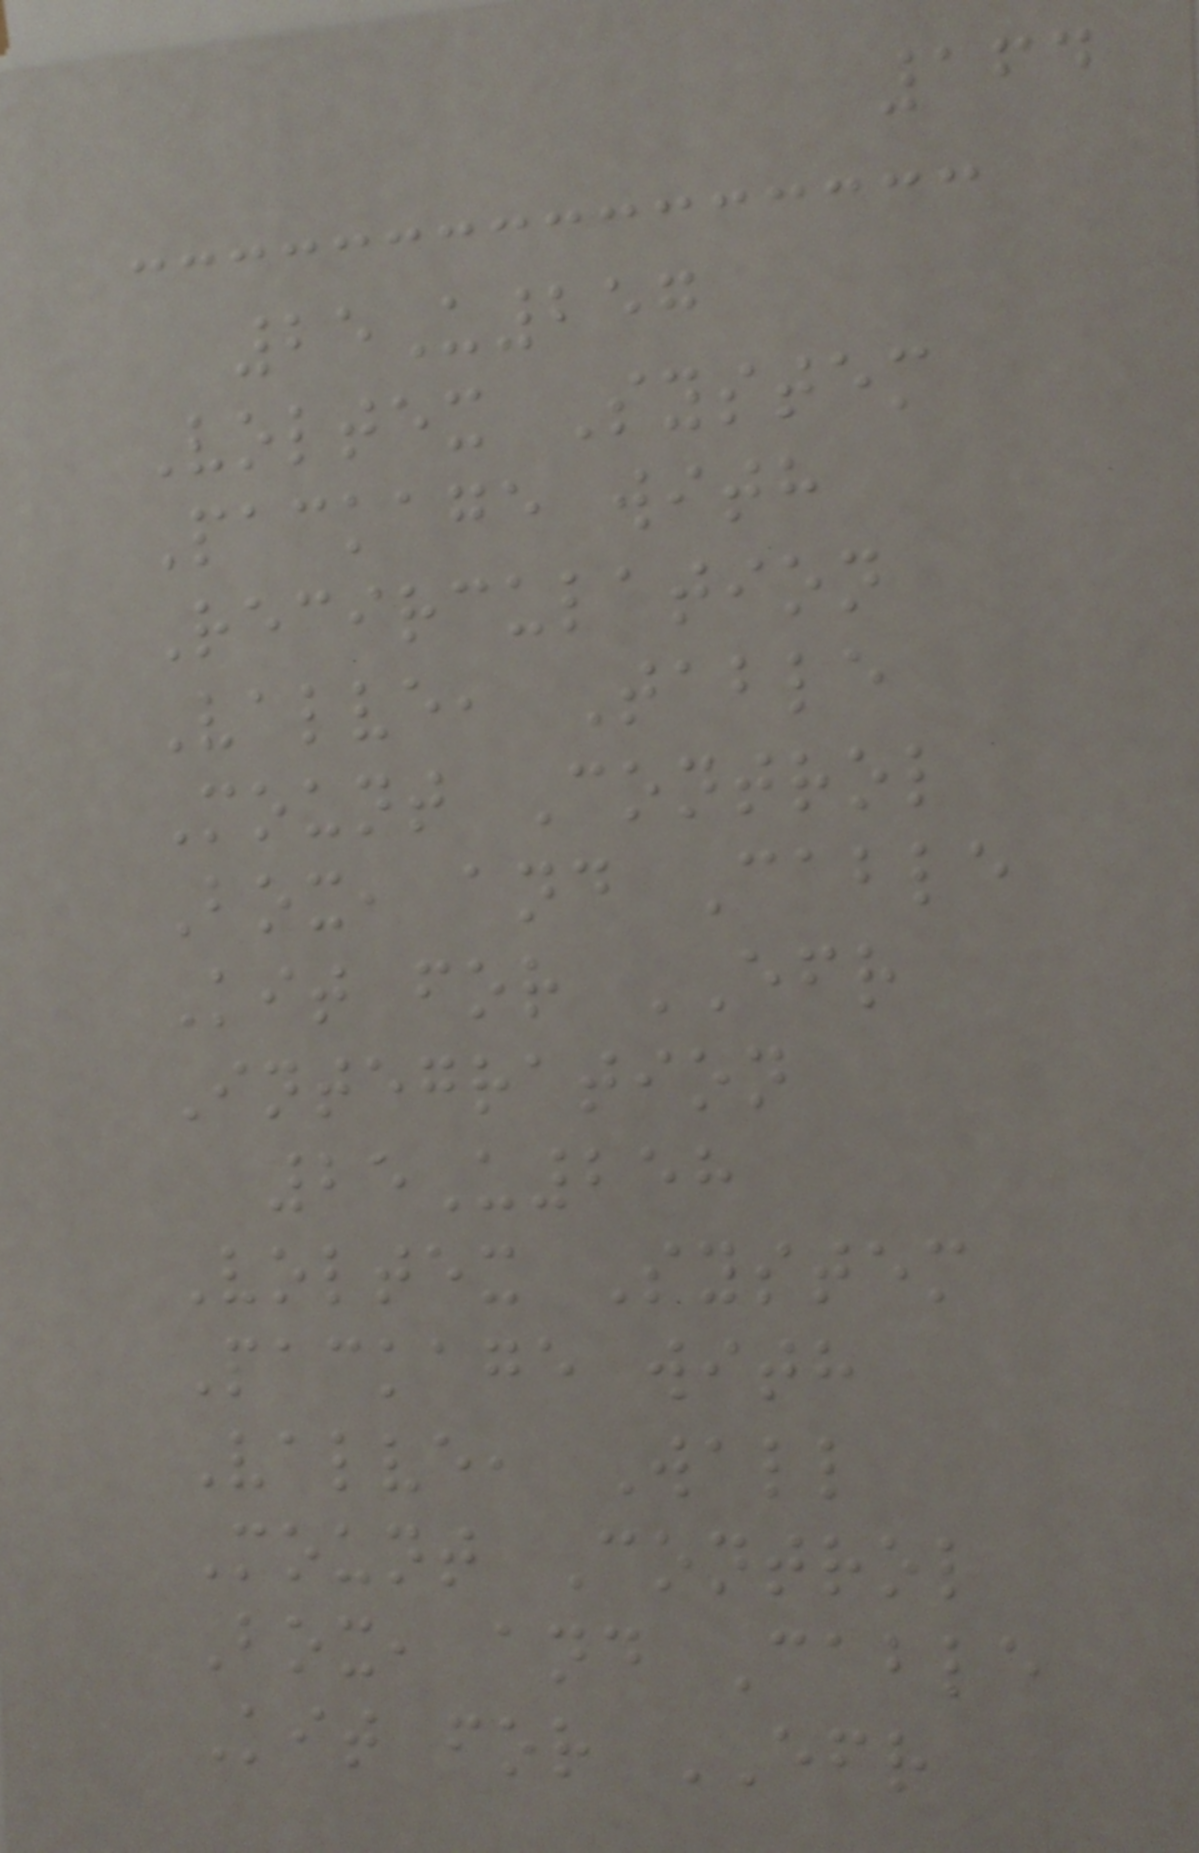164
25U257
Voltex System
Package with
Recirculation
Valve, Table
Mount Control
Box, and Cable
Kit for EFR
Integration
25U258
Voltex System
Package with
Valve, Wall
Mount Control
Box, and Cable
Kit for EFR
